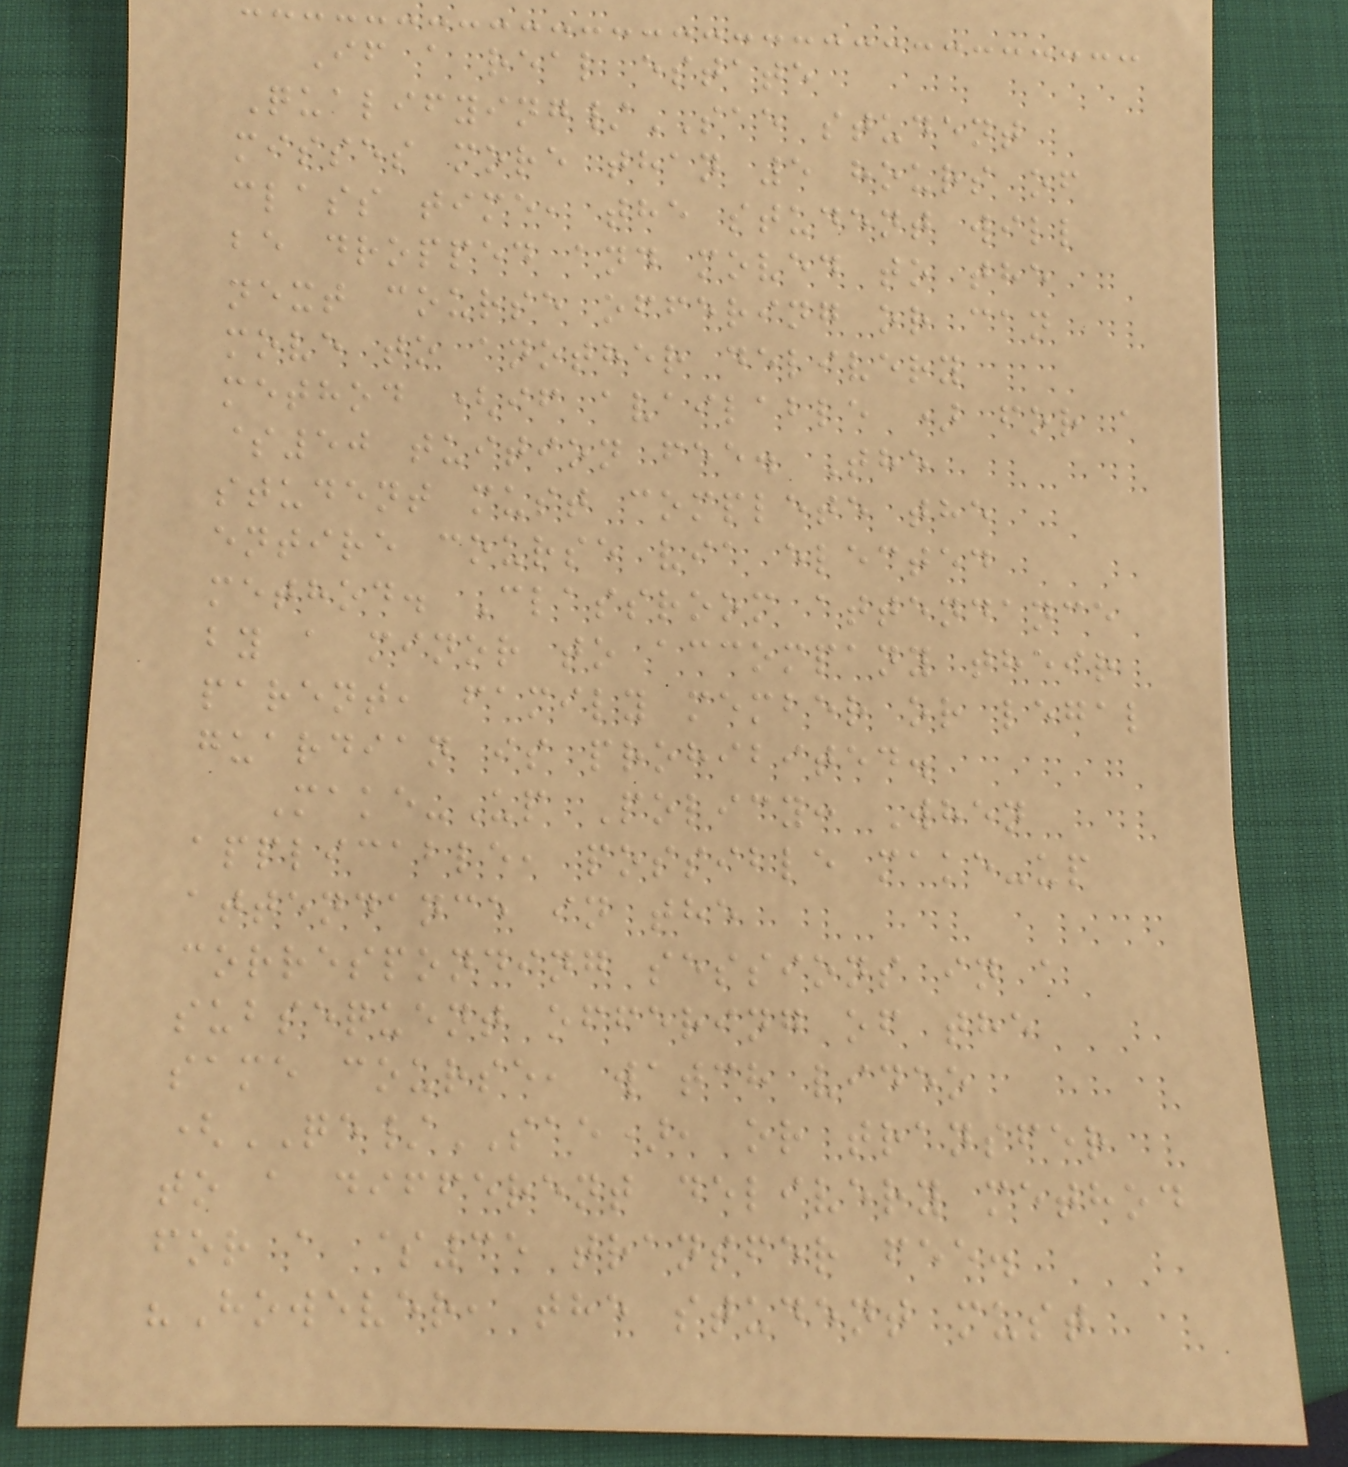If a real estate
Qualifying/SAE student
misses more than 5 hours of
class time, the student will
be dropped and moved to the
next course offering or can
move to another delivery
method (if available ) for a
$50 tuition fee. The
student must complete the
entire course via elected
method. Classroom attendance
by a minor to accompany their
parent, family member or legal
guardian is prohibited.
Make-Up Policy: When
applicable, possible make-up
attendance in the
corresponding sessions in a
subsequent offering of the
same course, watch video
(QE/SAE), or transfer
to a different delivery method
for a $35 transfer fee.
"However, the student must
